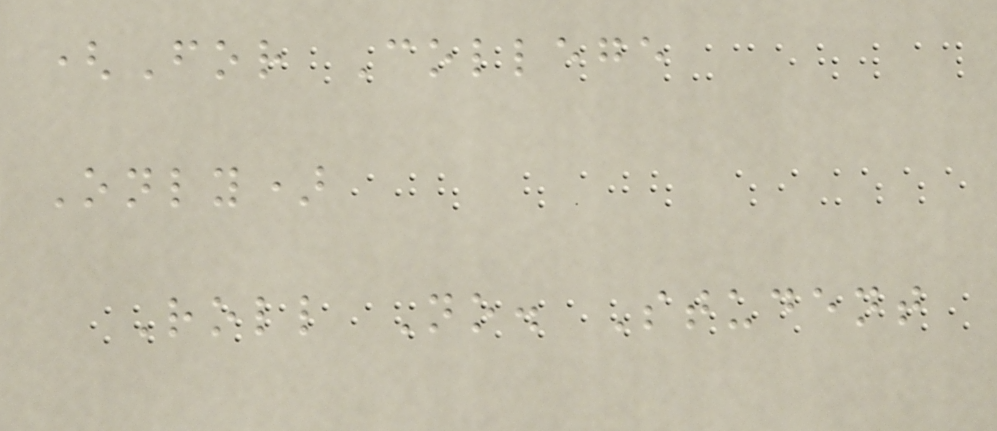(For College
Only)
Roll No. Student
